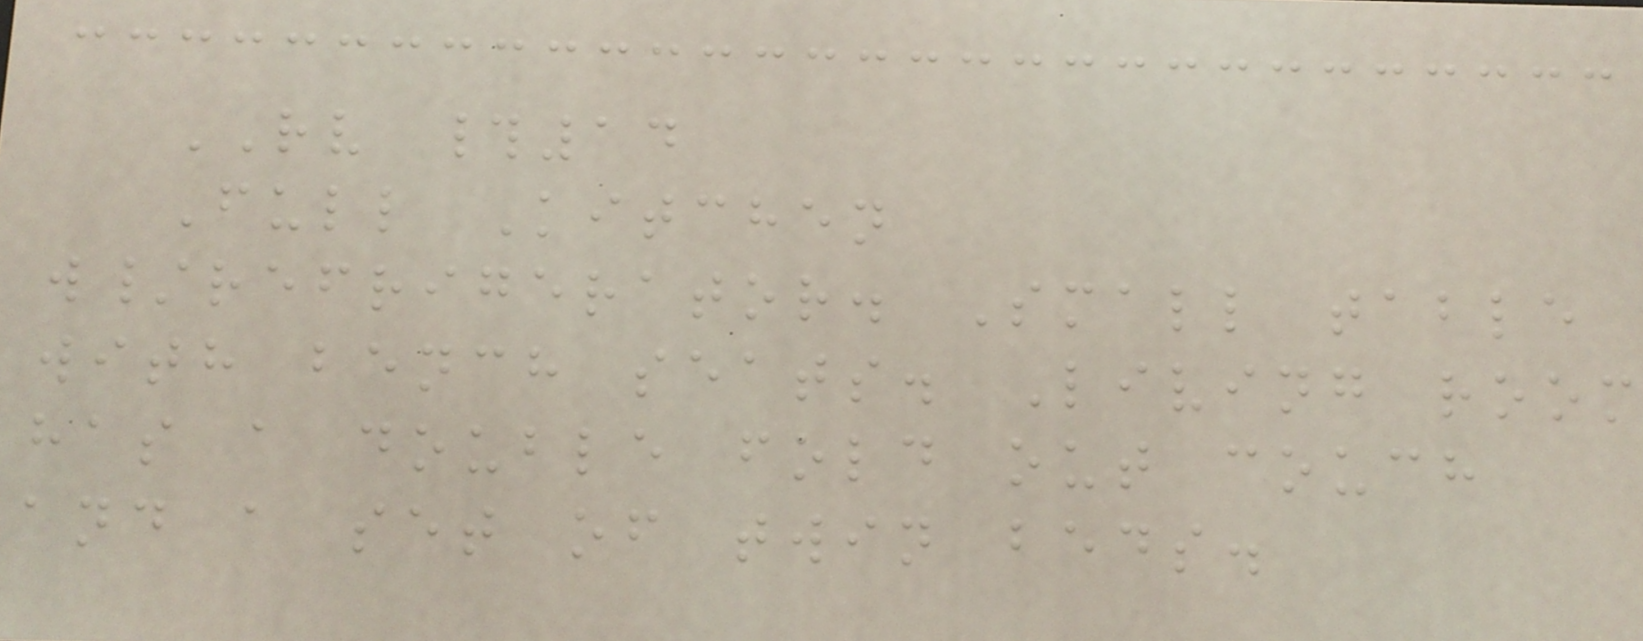RV #14
Full Kitchen
w/refrigerator. Small table
with bench seats. Living room
has a double fold out couch
and a set of twin beds.
